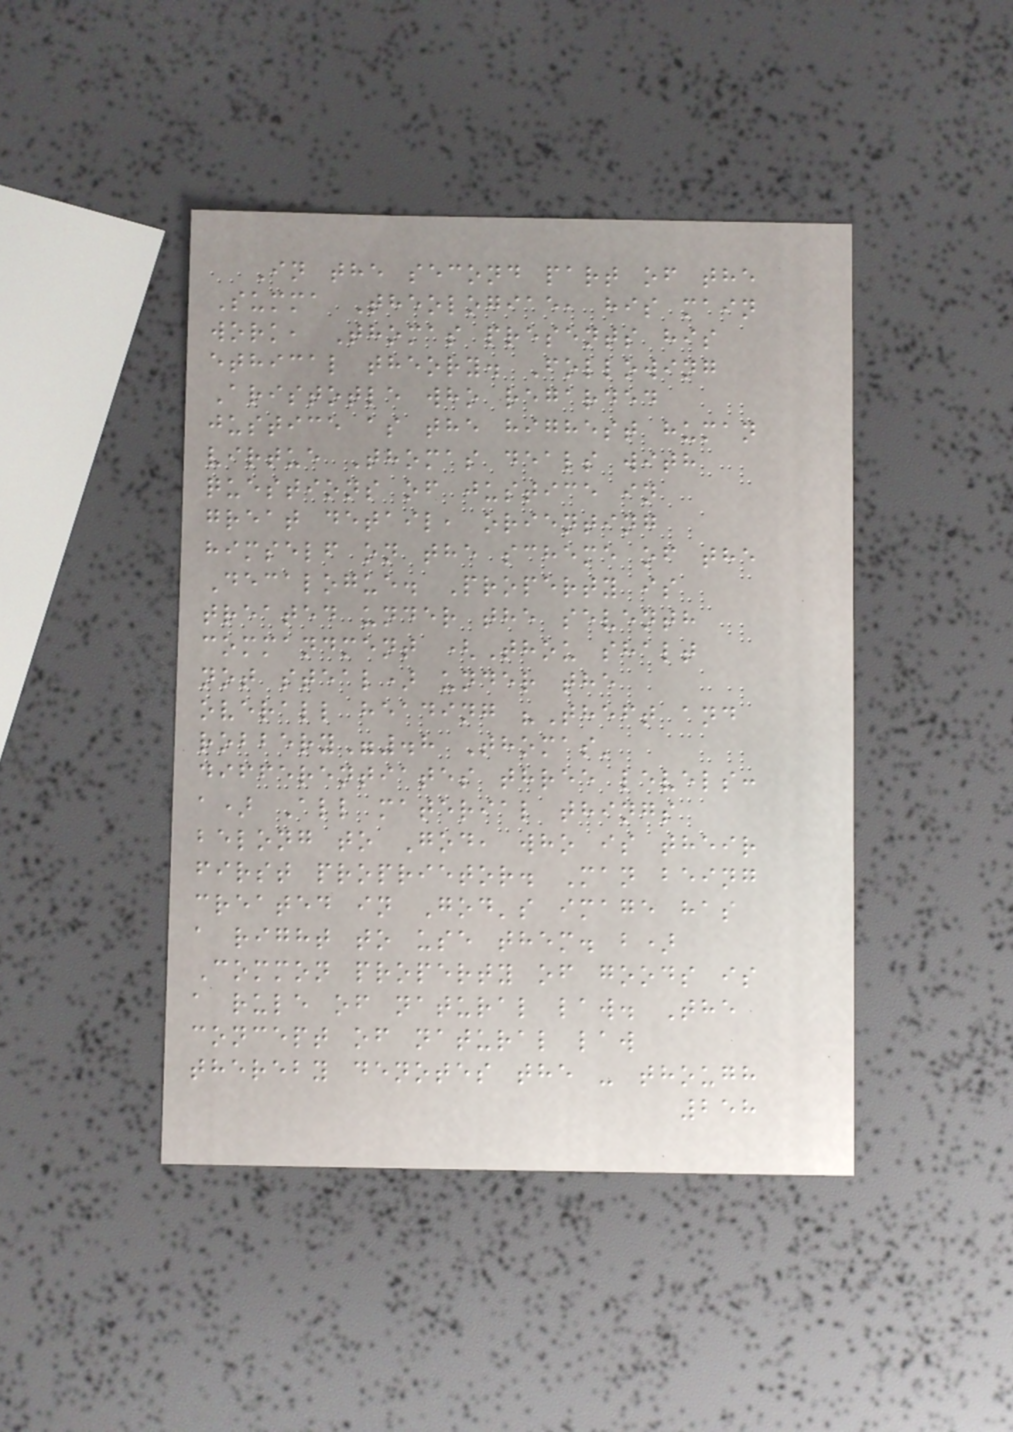In the second part of the
Summa Theologiae, his main
work, Thomas presents his
ethical theory. Following
Aristotle who regarded
justice as the highest human
virtue Thomas deals with
questions of justice in
great detail, orienting
himself on the scheme of the
Decalogue. Property is
treated under the seventh
commandment (Thou shalt
not steal) under the
overall heading "Theft and
robbery".8 Thomas'
differentiates three levels:
a) All material things
belong to God, who is their
first proprietor. Man being
created in God's image has
a right to use them. b)
Common property of goods is
a rule of natural law. The
concept of natural law
thereby denotes the - though
258
